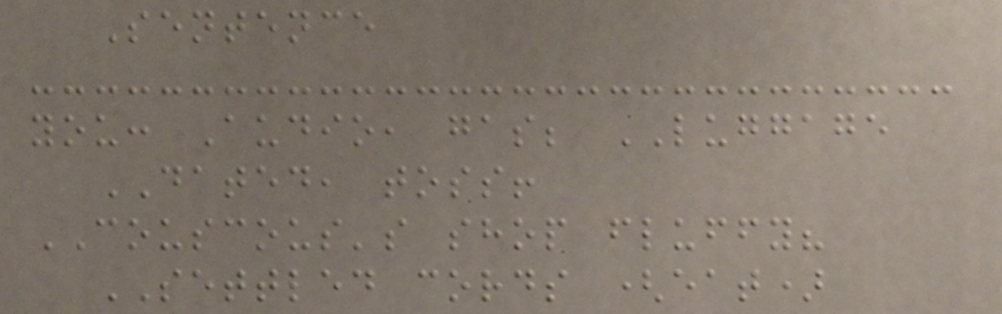Sentence
you: Audio, gas; LUGGAGE
DATED, toss!
COUSCOUS's shop fluffy?
SETTLED cords (eat)
